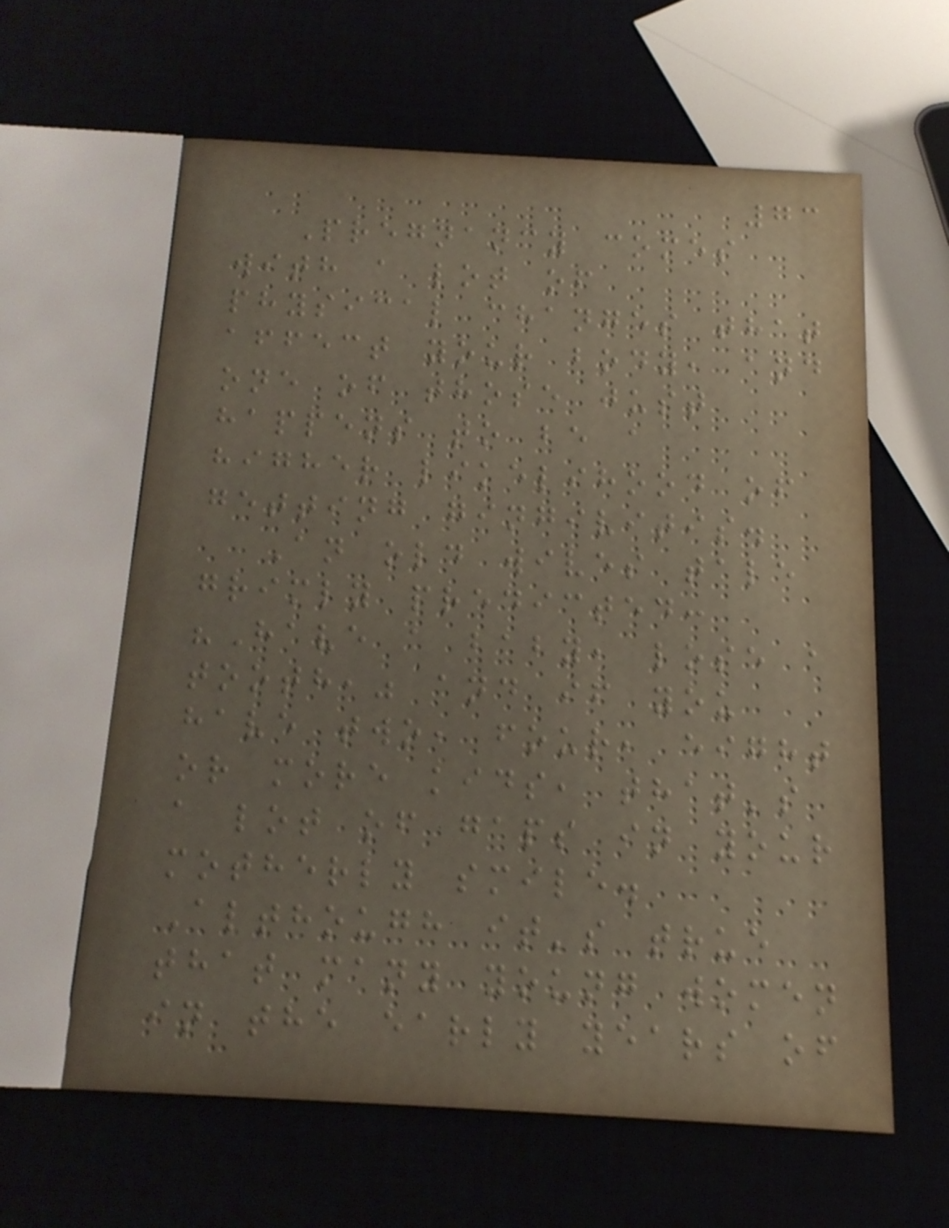73
Pregnancy comes
with a lot of
physical changes that
affect your body, and
one of those just
happens to be a
higher likelihood of
getting gingivitis.
An old wives tale
grimly predicted:
"Have a baby, lose a
tooth," and if you
have two, four, eight
or more kids, that's
a lot of gaps in your
motherly smile.
Although it's true
that many young women
in the early years of
